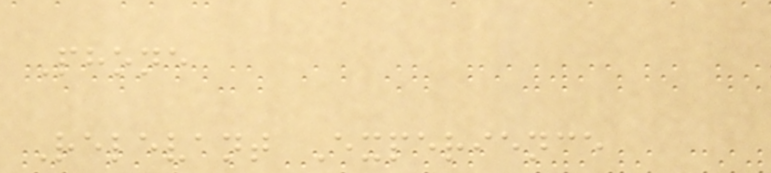Phone
Relevant Experience
